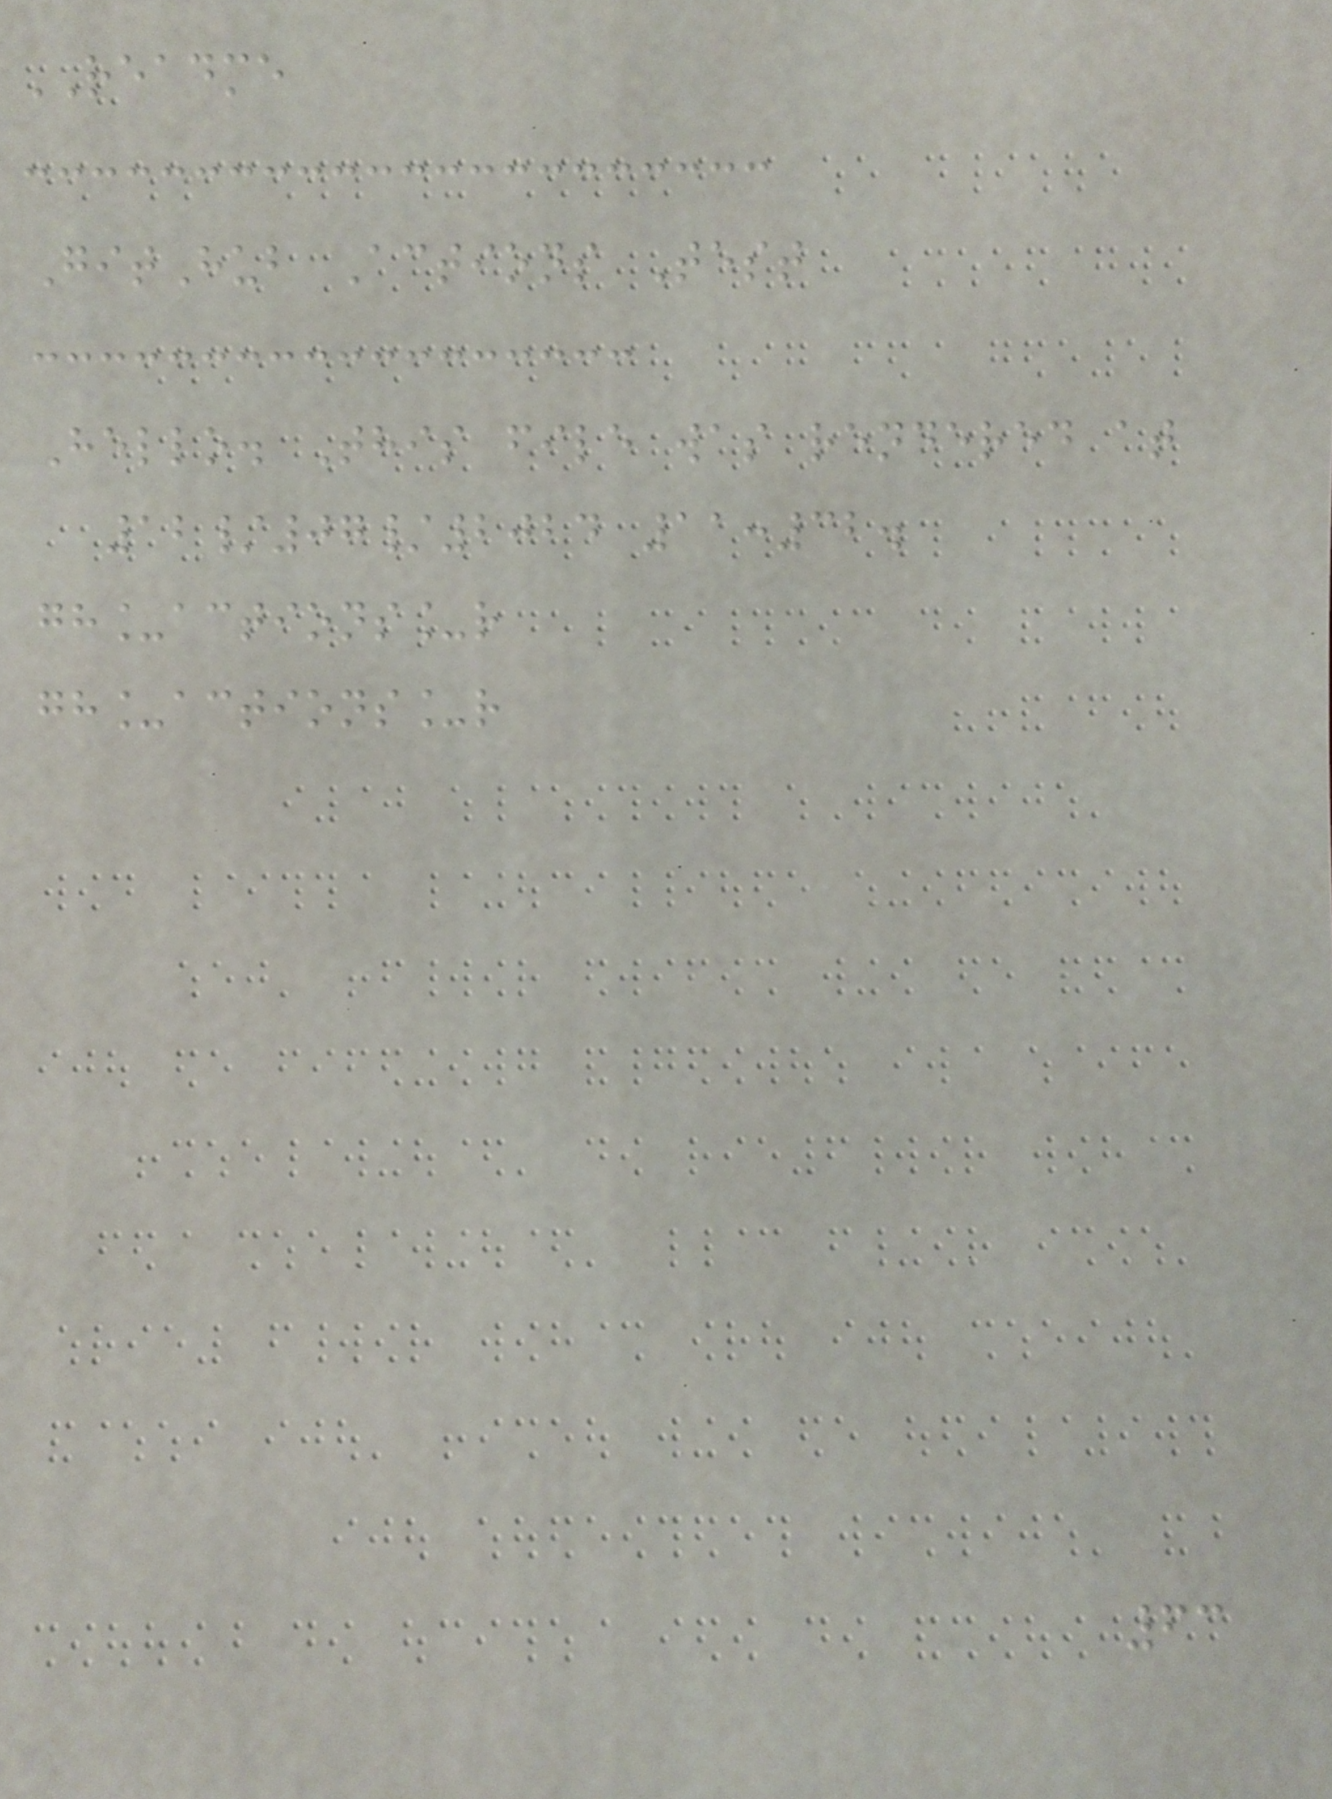README
GitHub Actions Test
Hello. This file was rendered at
12/07/2024 11:32.
gh_actions_r
gh_actions_r
63
